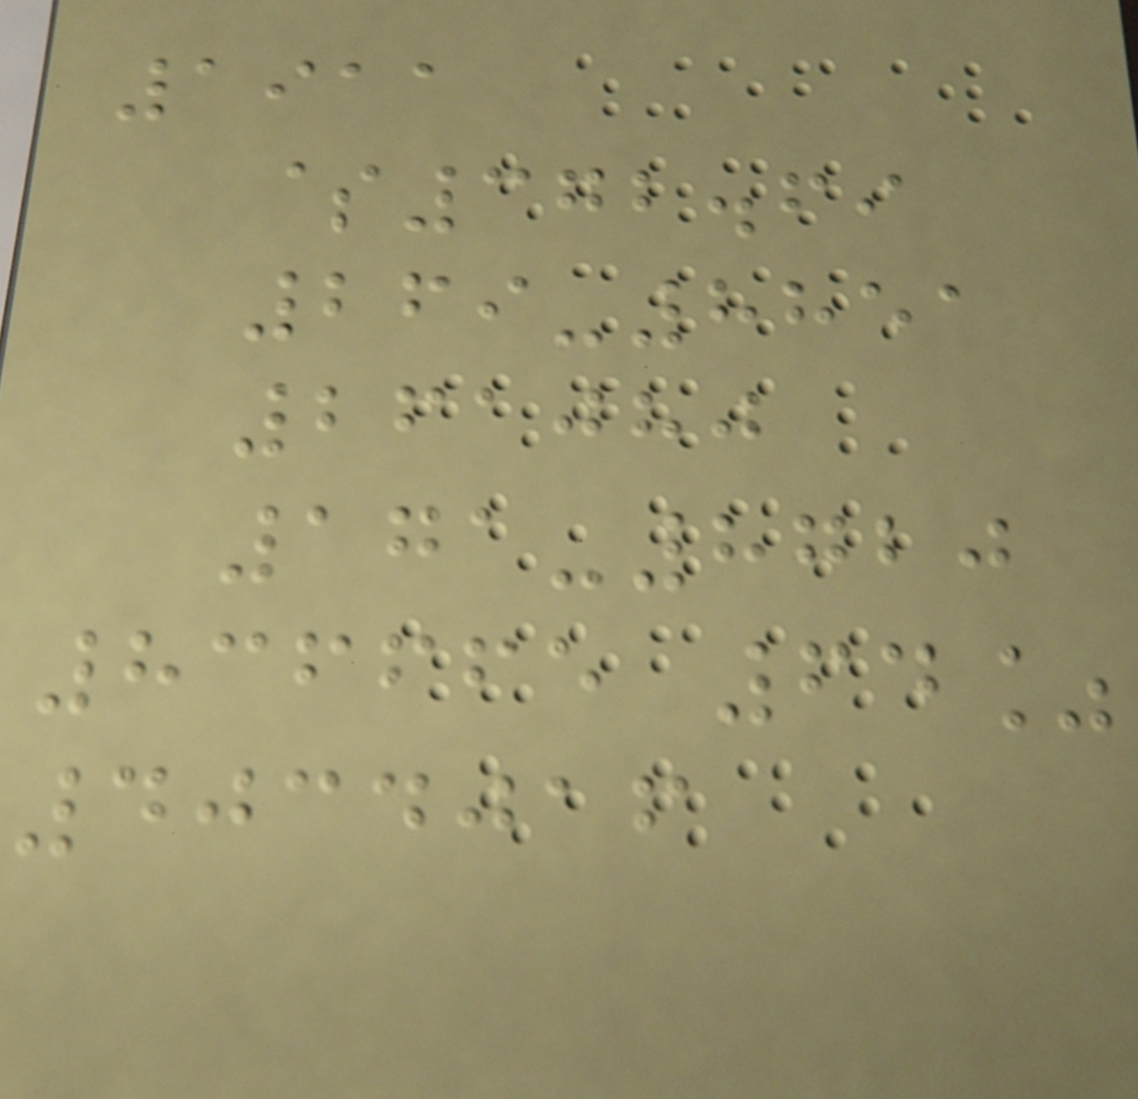1911
$372.69
269-8851
261080
171-8720
836665 64%
4034016
